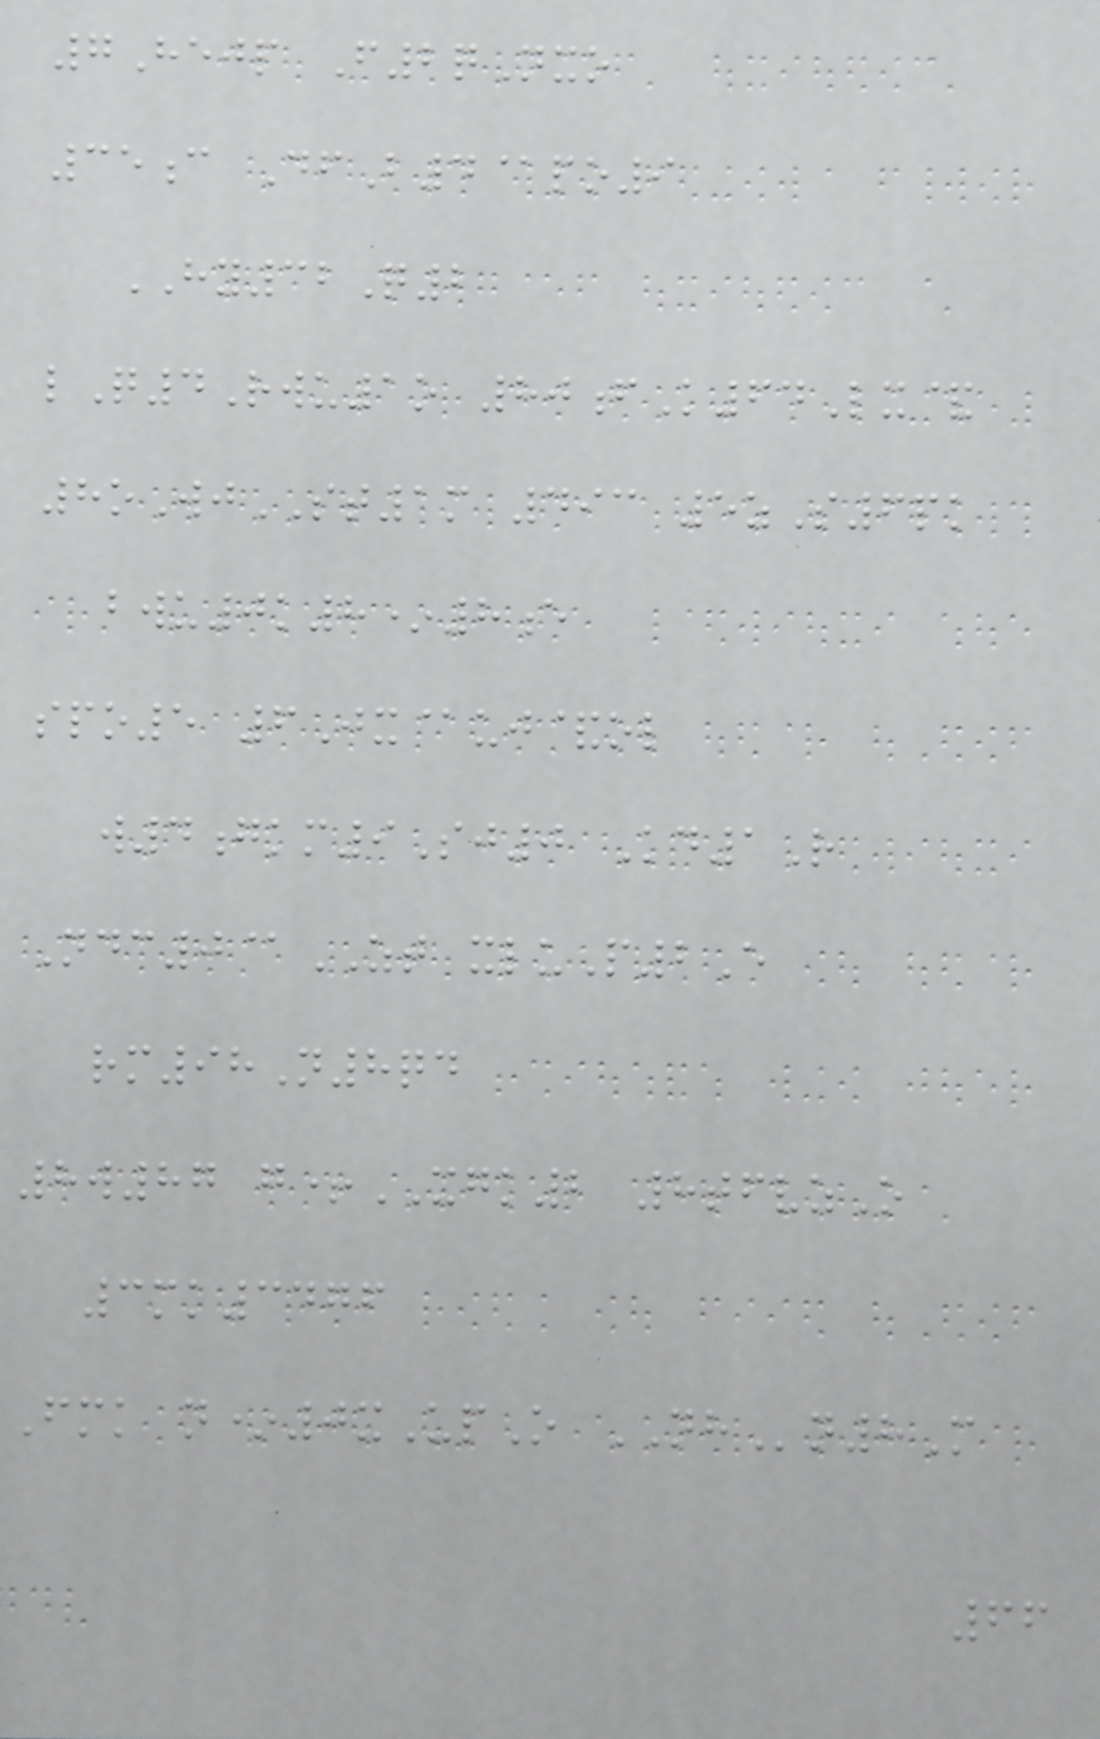7Hejp F2qNxo
35c DfB4@po9
HY32Q2
lQ4Rwu1o 80fK64Lx&
8oWjST1m 493 5zS6pk
bwu0k8*8e
spo5 6Jx@uj&ol
w4gkm9Sj0 Kd1R
Ndc0@ZT xluP2E
rm98N8qd
8w87 g+XGK2 8tfvzO
3mk3476
Fmk n*0xUpO NHn8M
66
